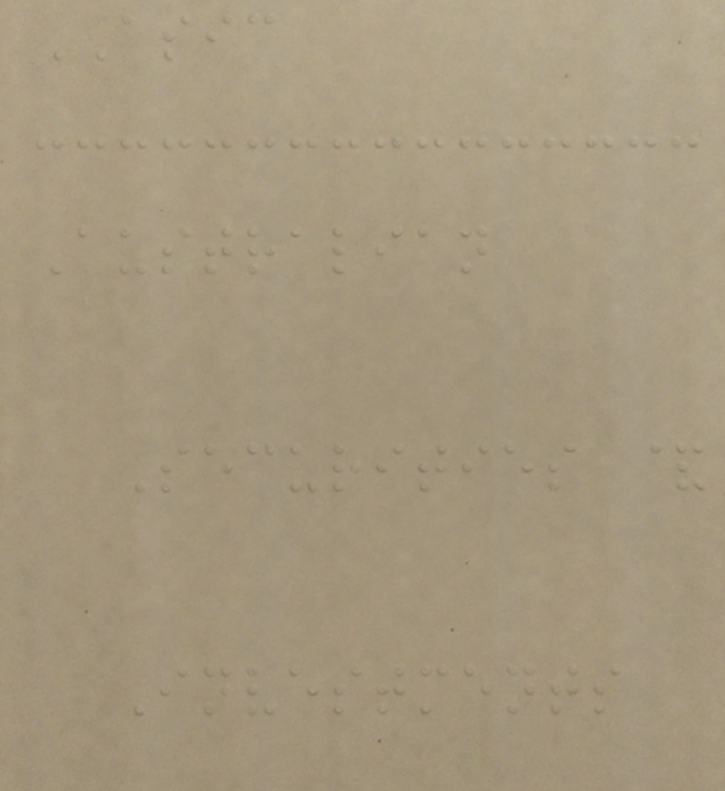ASIC
Australian
Securities &
Investments
